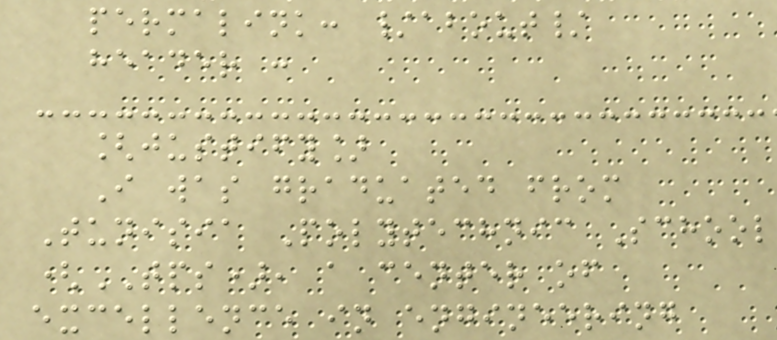permalink: /about/
header :
[justify]
I was graduated from
Tunisia Polytechnic School
(TPS), a center of
excellence in engineering
